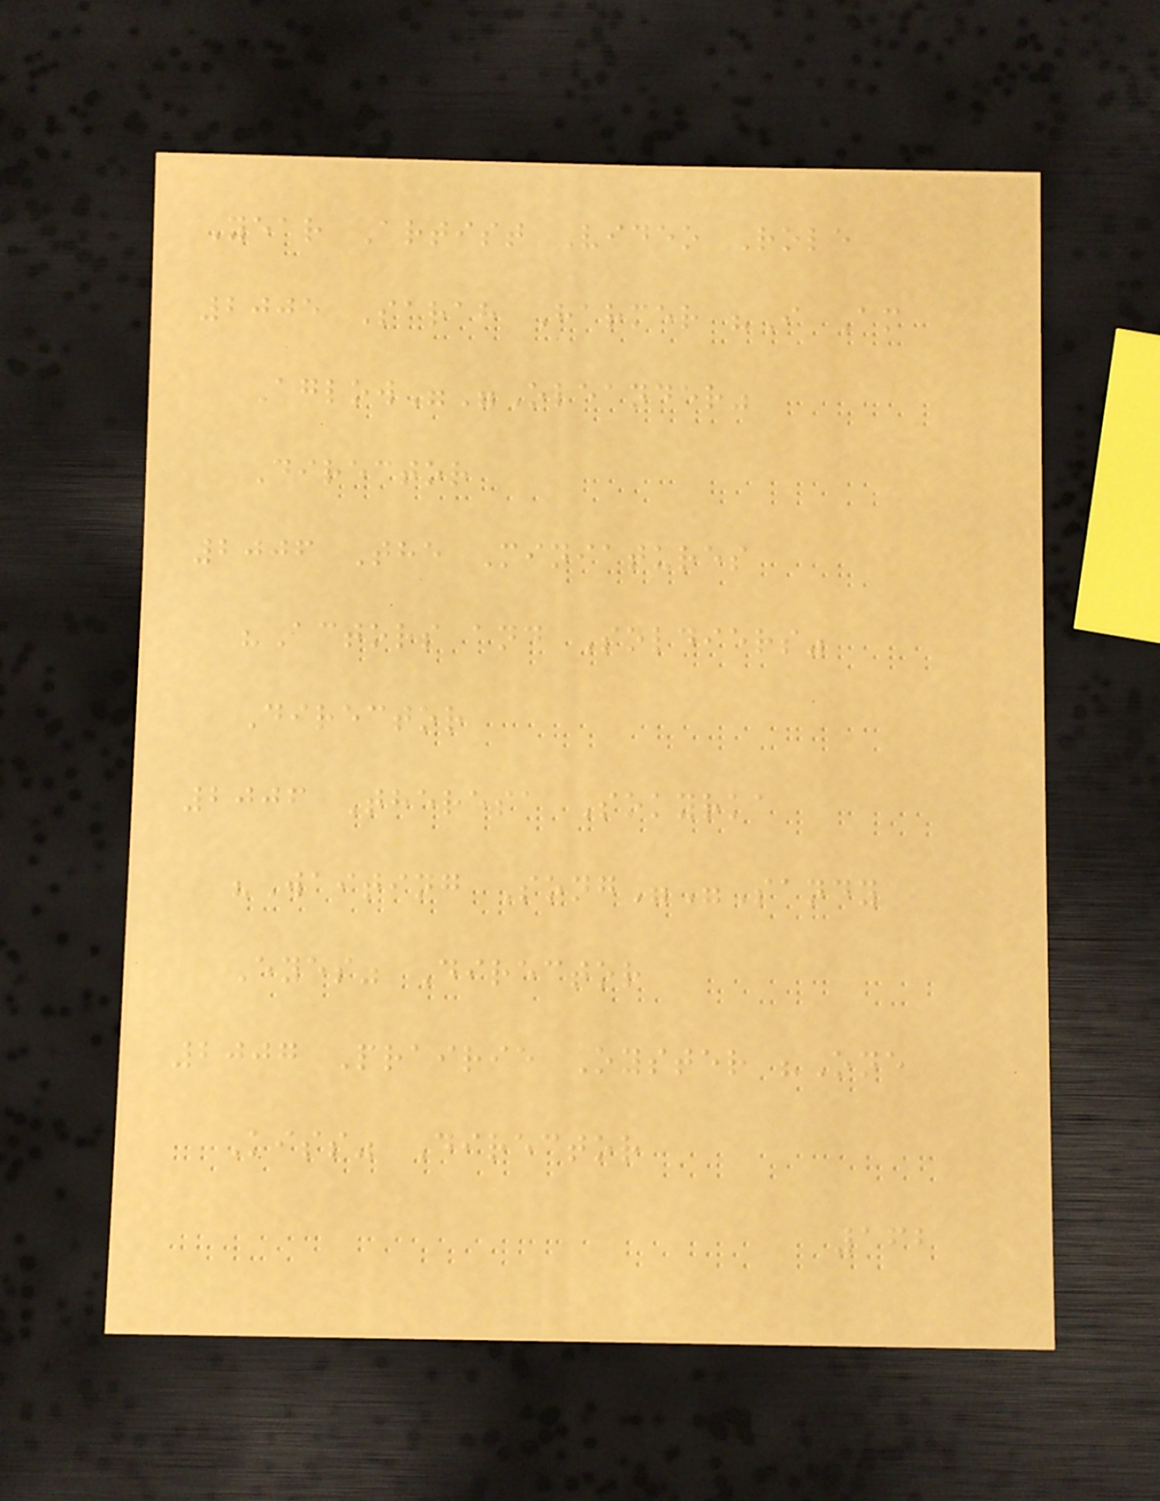Year Artist Video Role
2005 Sarah Harmer "I Am
Aglow""Oleander"
Director
2006 The Miniatures
"Actors and Soldiers"
Director
2006 Theresa Sokyrka
"Waiting Song""Sandy
Eyes" Director
2007 Prairie Oyster "One
Kiss" Director
162
